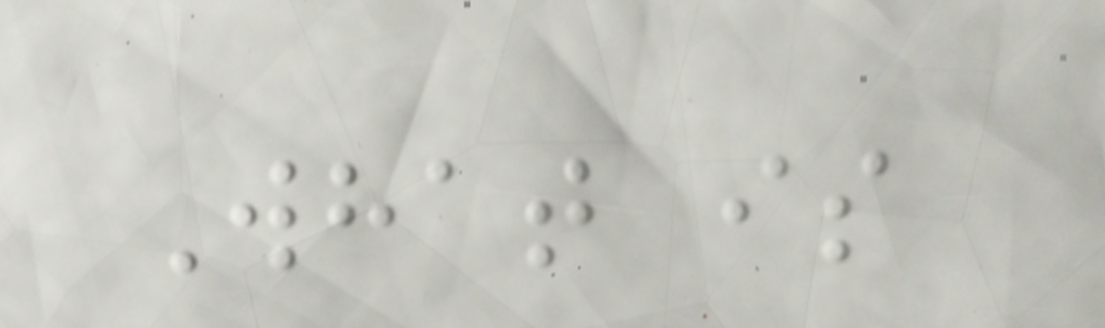What is
